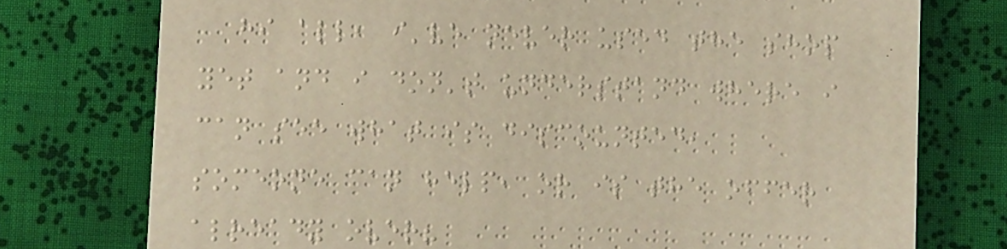hi all, i've never used the shop
yet and i don't understand where i
can see what is discounted,
someone can help, or is the offer
already over?
